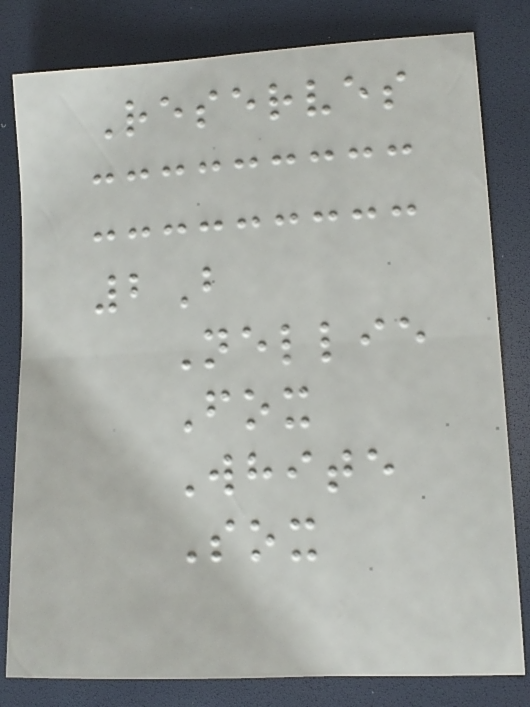Reserves
2B
Nellie
Fox
White
Sox
